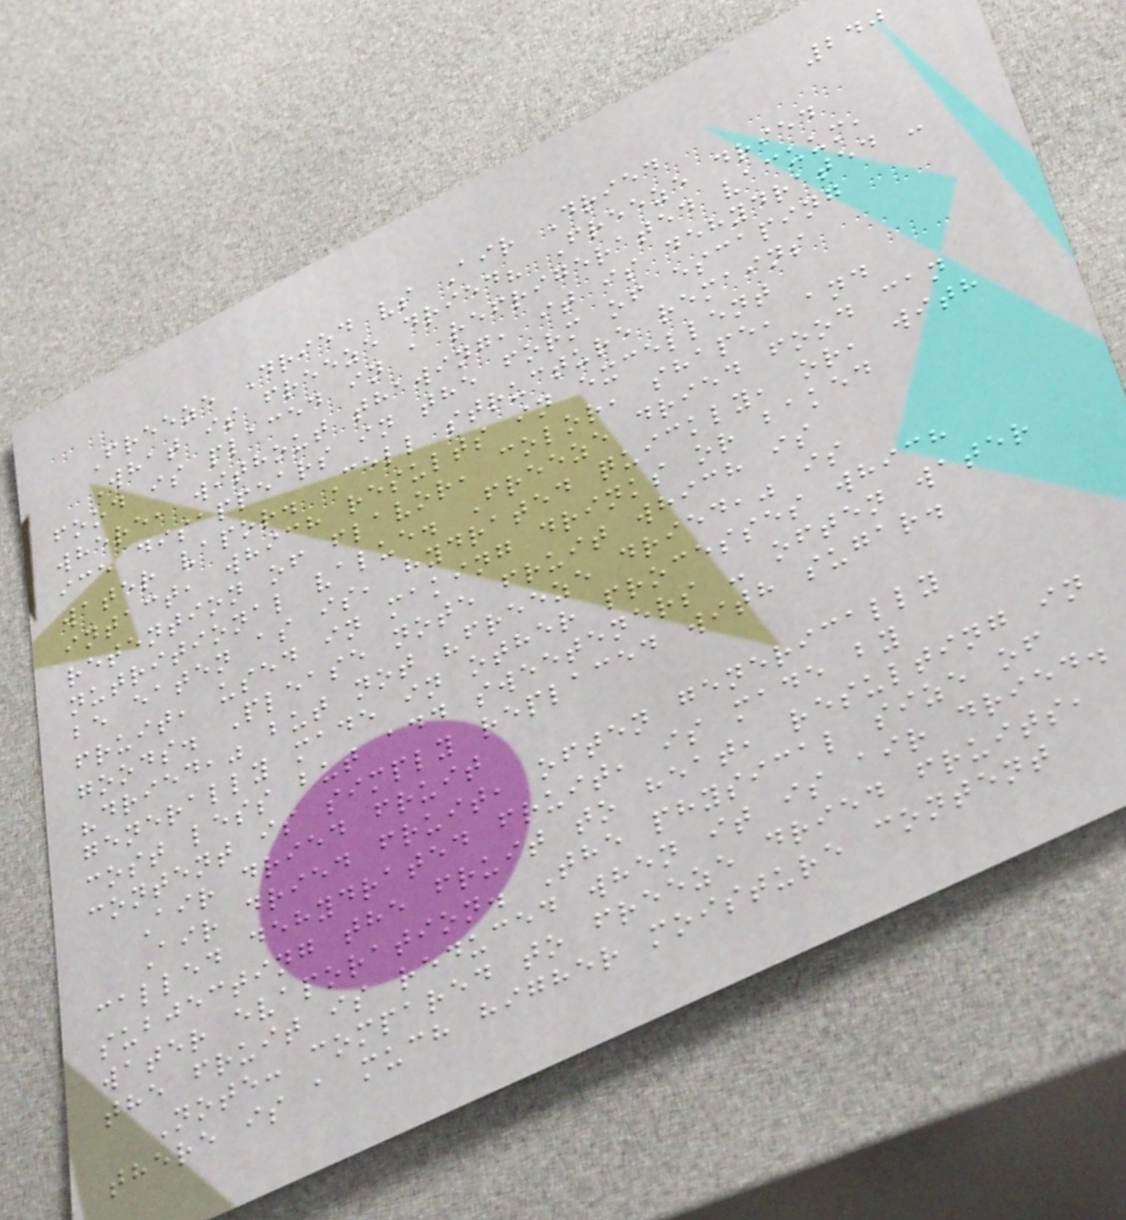240
Freeze Dried vs Air Dried
What is freeze dried? Freeze dried
food is placed in a refrigerated vacuum,
where, without thawing, it is dehydrated -
ice disappears in the form of escaping
water vapor. Cell structure remains
intact, which results in excellent
retention of flavor, color, shape, and
nutritional value. Freeze dried food can
be eaten as is, hydrated quickly, or, with
fruit, used in making drinks or baked
goods. Please note fruit which is
"dried," but not "freeze dried," is
generally made in other processes which
cost less but add sweeteners - often water
content is simply replaced with sugar.
Air dried fruit
Air dried fruit, often generically
called dehydrated fruit, is made by
subjecting the fruit to heat, resulting in
water evaporation. The physical size of
the fruit is reduced when it is air dried.
Note: compared to freeze dried fruits,
there is a much higher moisture content
